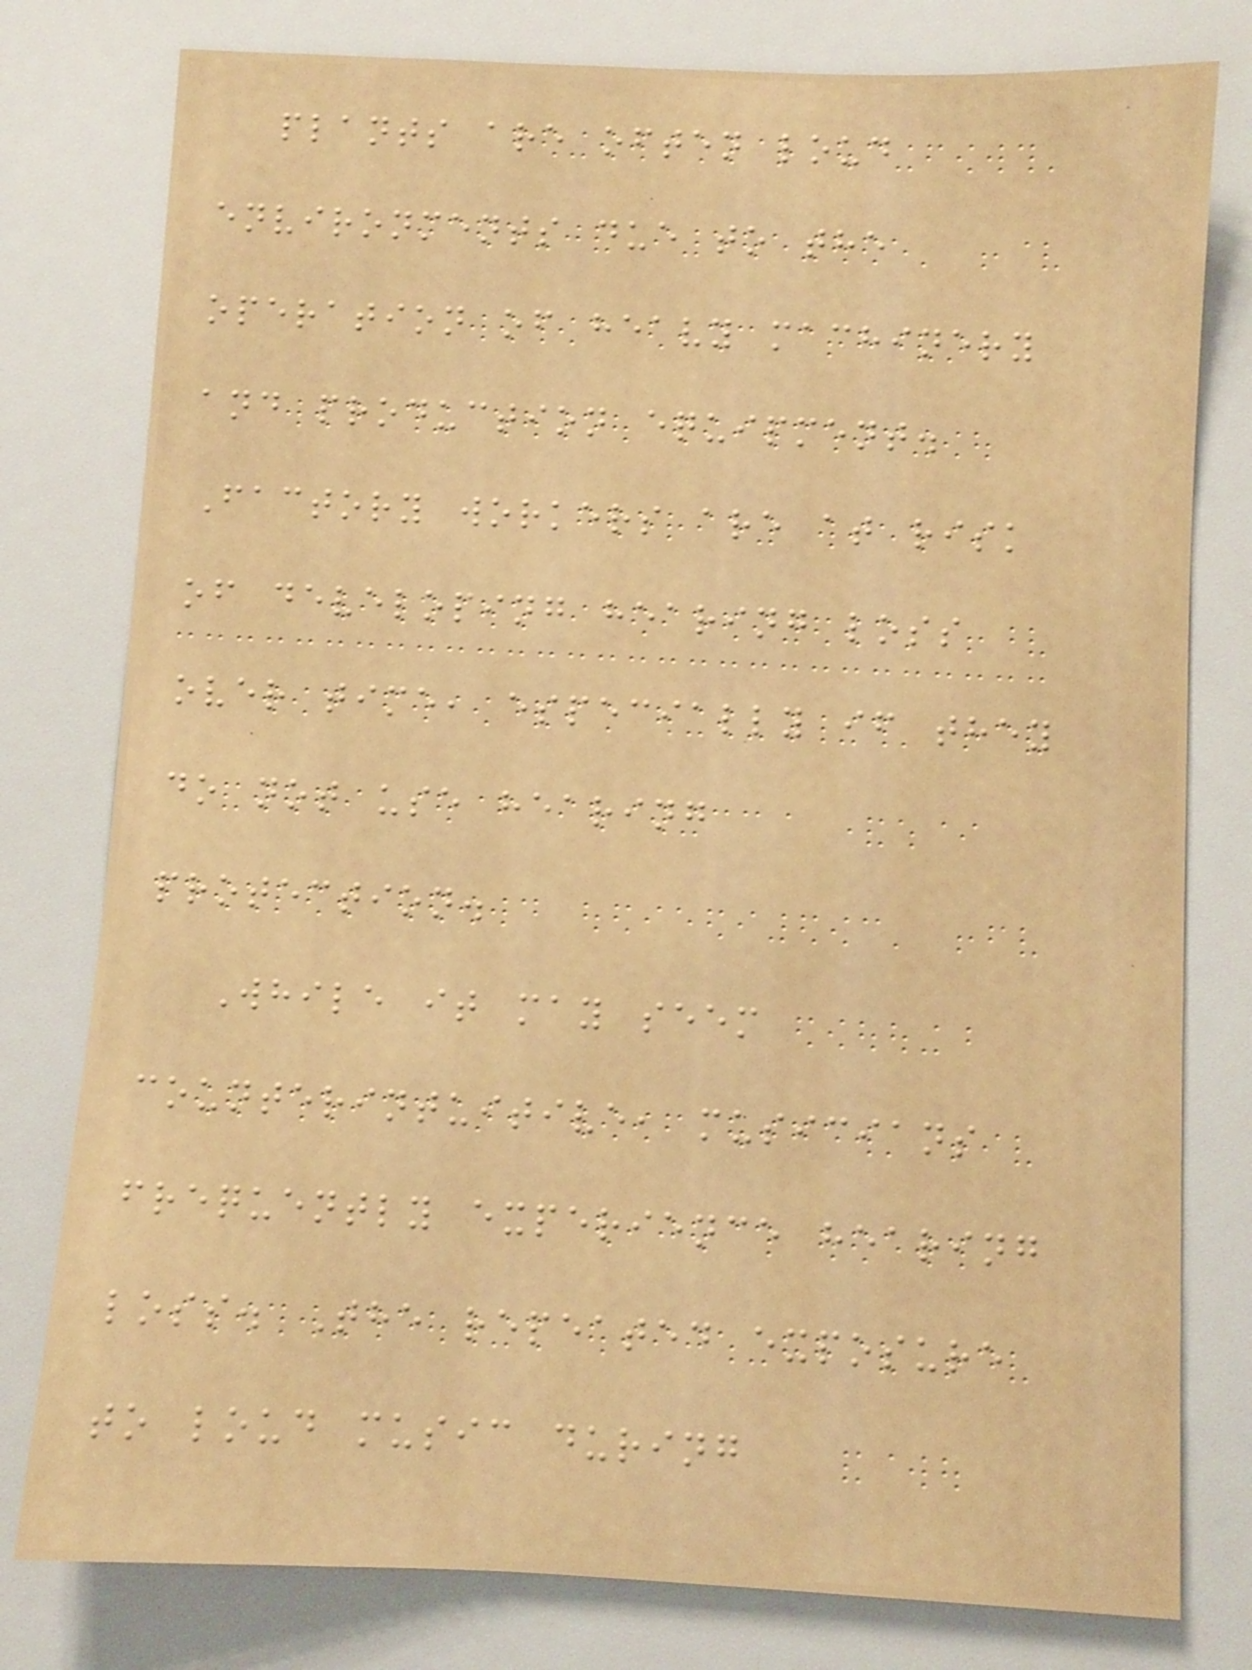plants are often loud
environments due to the
operation of heavy machinery
and production equipment.
Factory workers are at risk
of developing hearing loss
over time, especially if they
do not use hearing
protection.
While it may seem
counterintuitive, musicians
frequently experience hearing
loss. The repeated exposure
to loud music during
